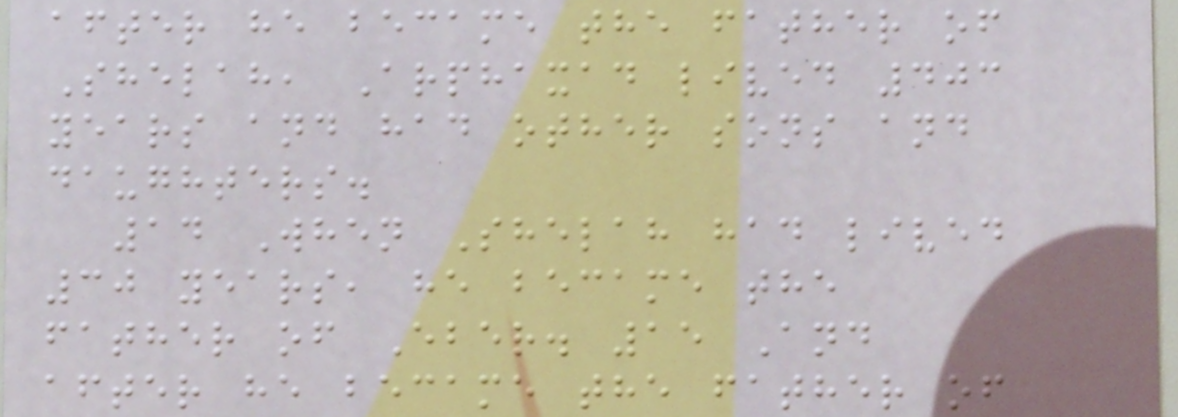after he became the father of
Shelah, Arphaxad lived 403
years and had other sons and
daughters.
14 When Shelah had lived
30 years, he became the
father of Eber. 15 And
after he became the father of
